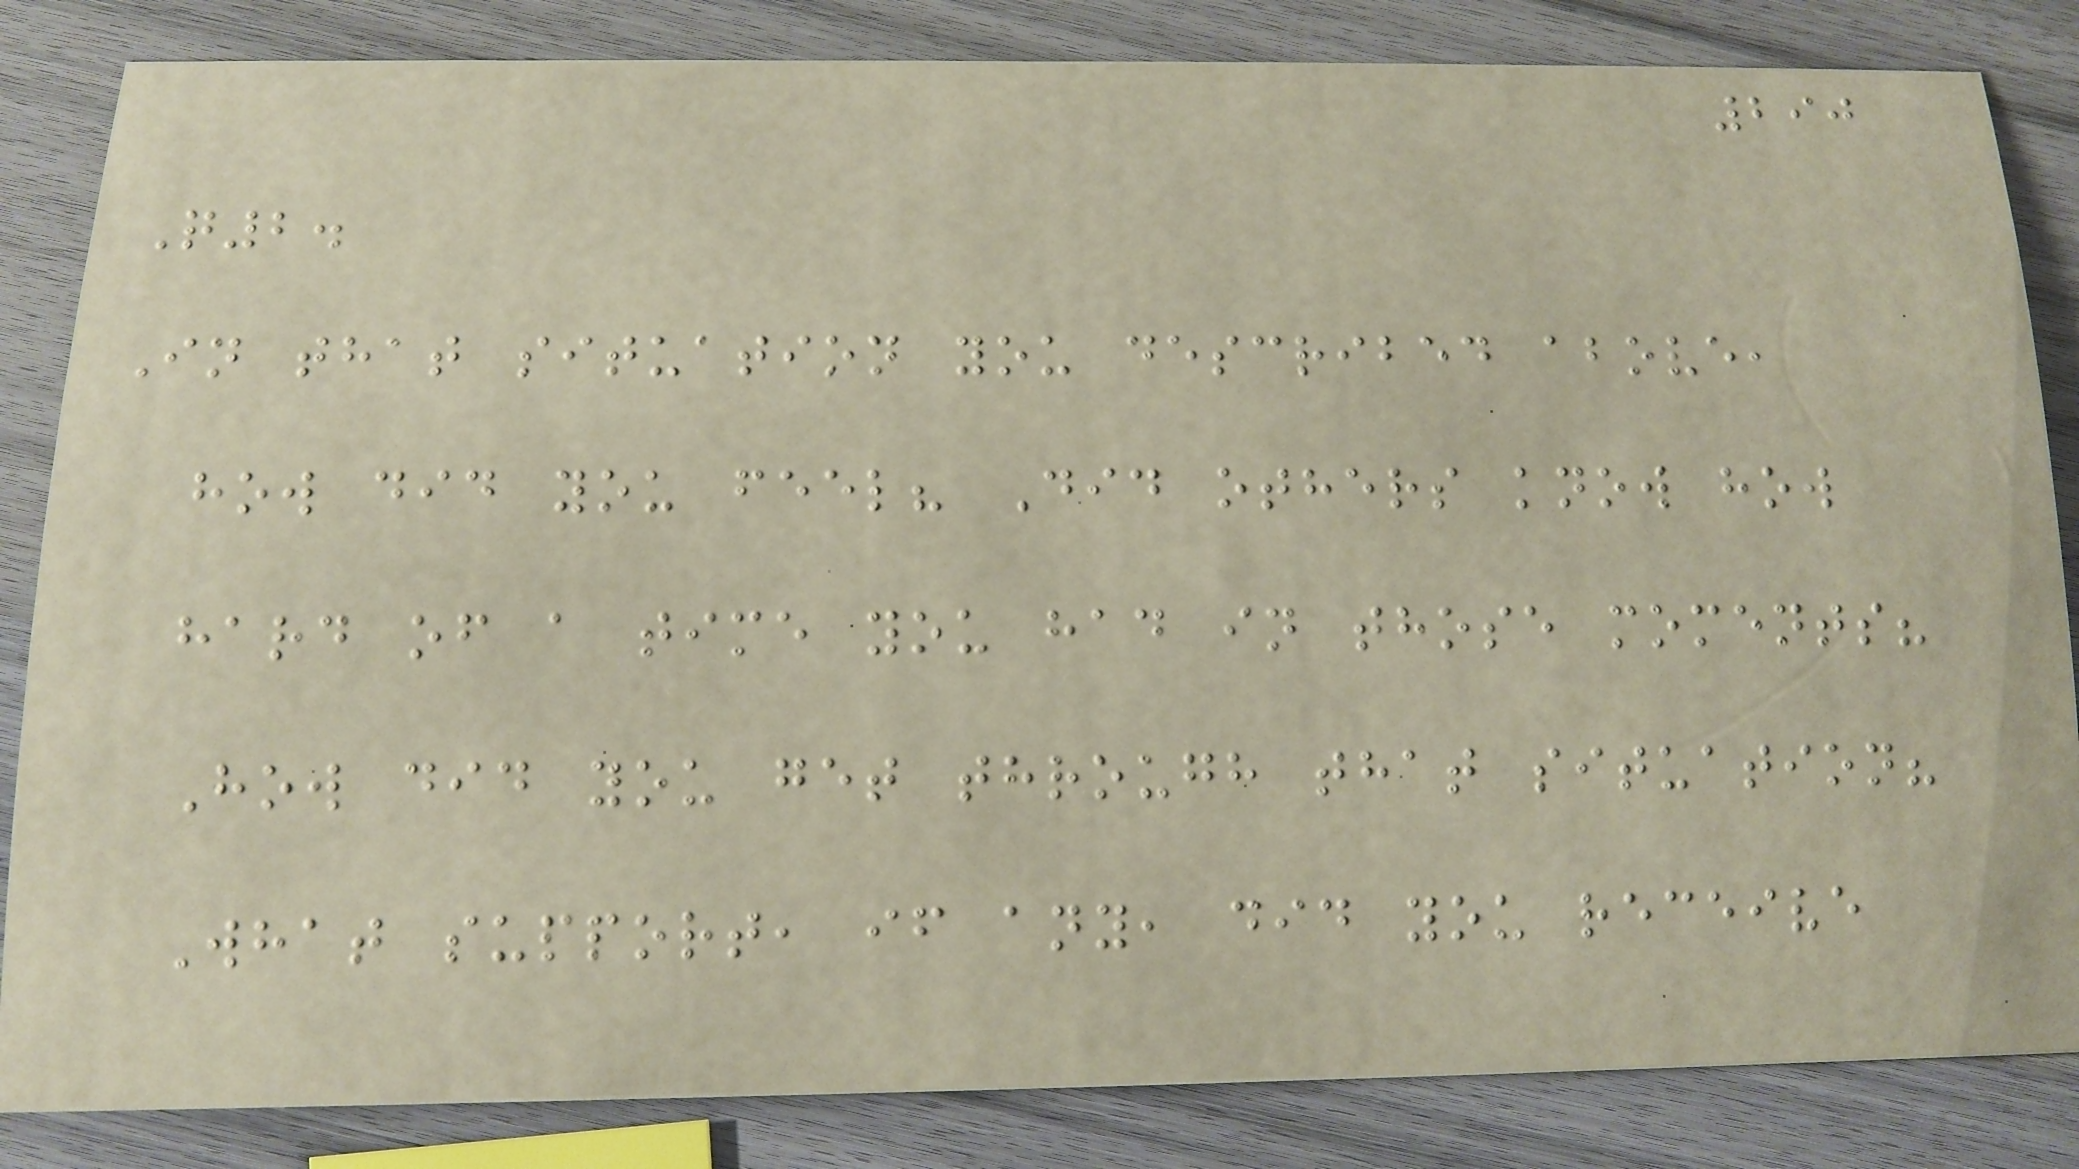290
Q2.
In that situation you described above,
how did you feel? Did others know how
hard of a time you had in those moments?
How did you get through that situation?
What support, if any, did you receive
